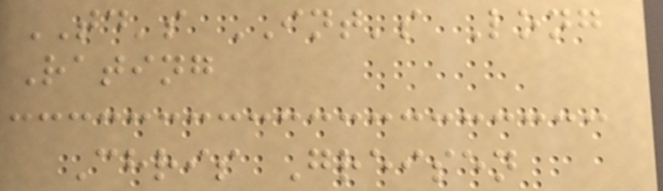TD's INT's Long
Rating
Chris Greisen
